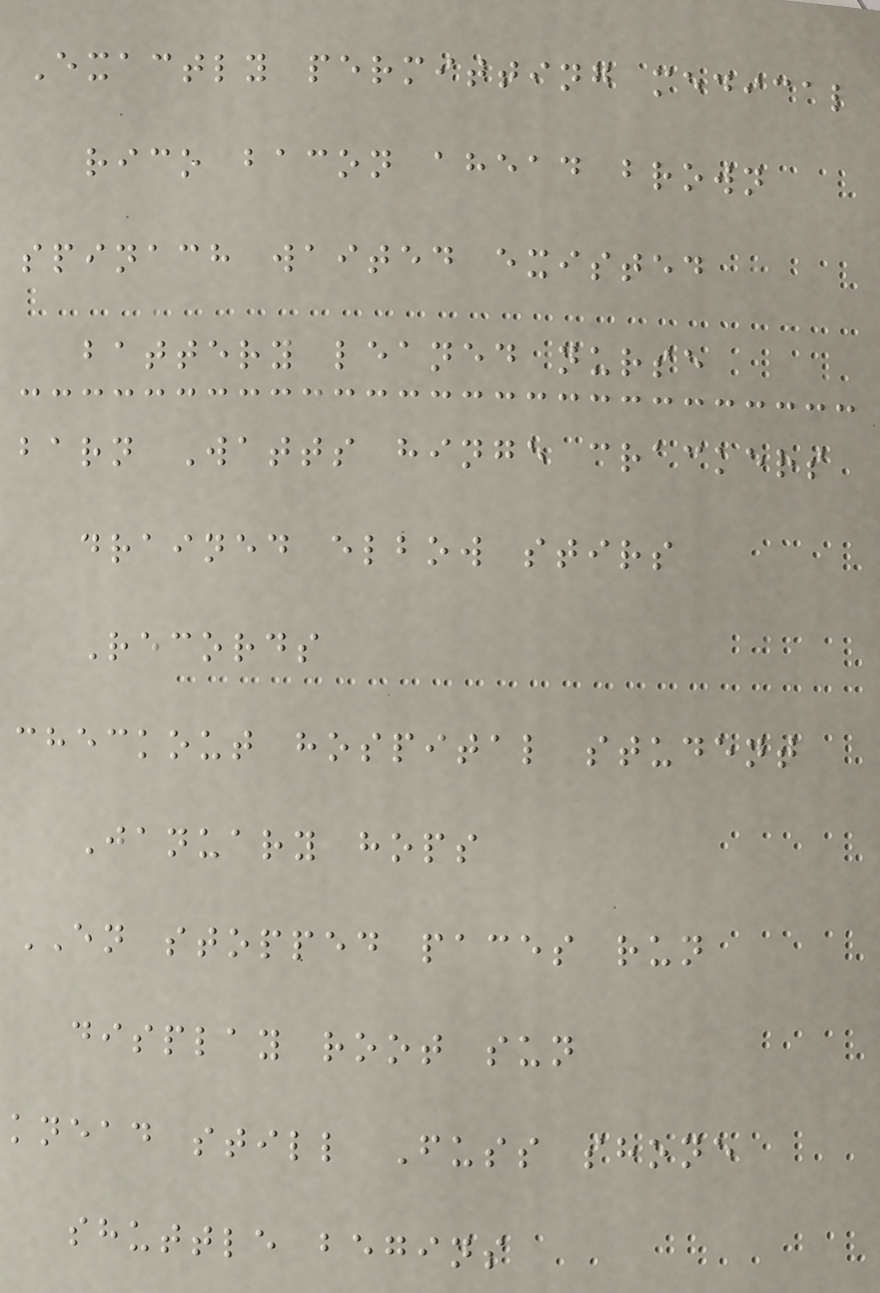Exactly permitting medical
rico bacon ahead brown
spinach waited existed
battery leaned nurse
barn Watts hinge crackers
drained elbow stirs
Records
checkout hospital student
January hops
EN stopped paces run
display root sun
knead still Fuss shone
shuttle begins
